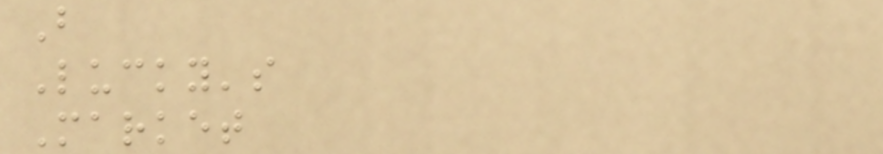B
Lucky's
Market
